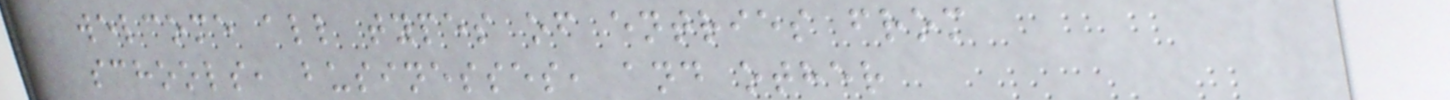welcome all types of entries from
schools, businesses, and other
